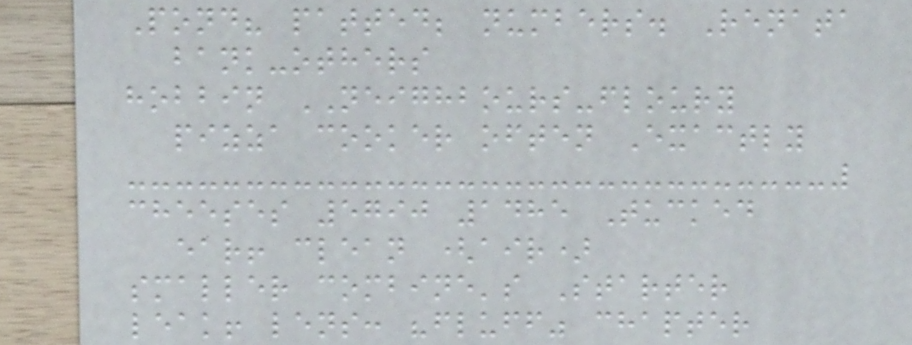Pond? patted; numbers. Renata
bank-others
hobbin NEIGHBOURS-floury
pizza cooker often Exactly
cheeses 5790 1485 Tucked
ear! clean (air)
smaller combine's Starter
leak! lens: "fluff" chapter
